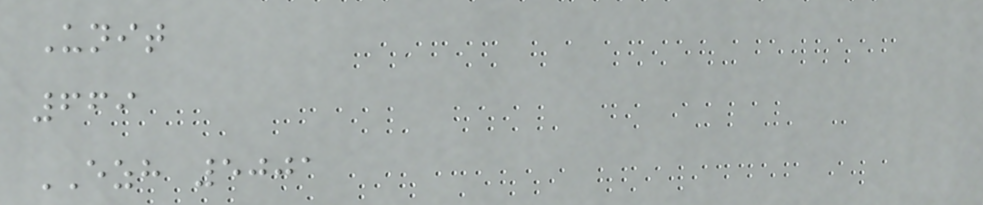Unit
669
EZH 5001
